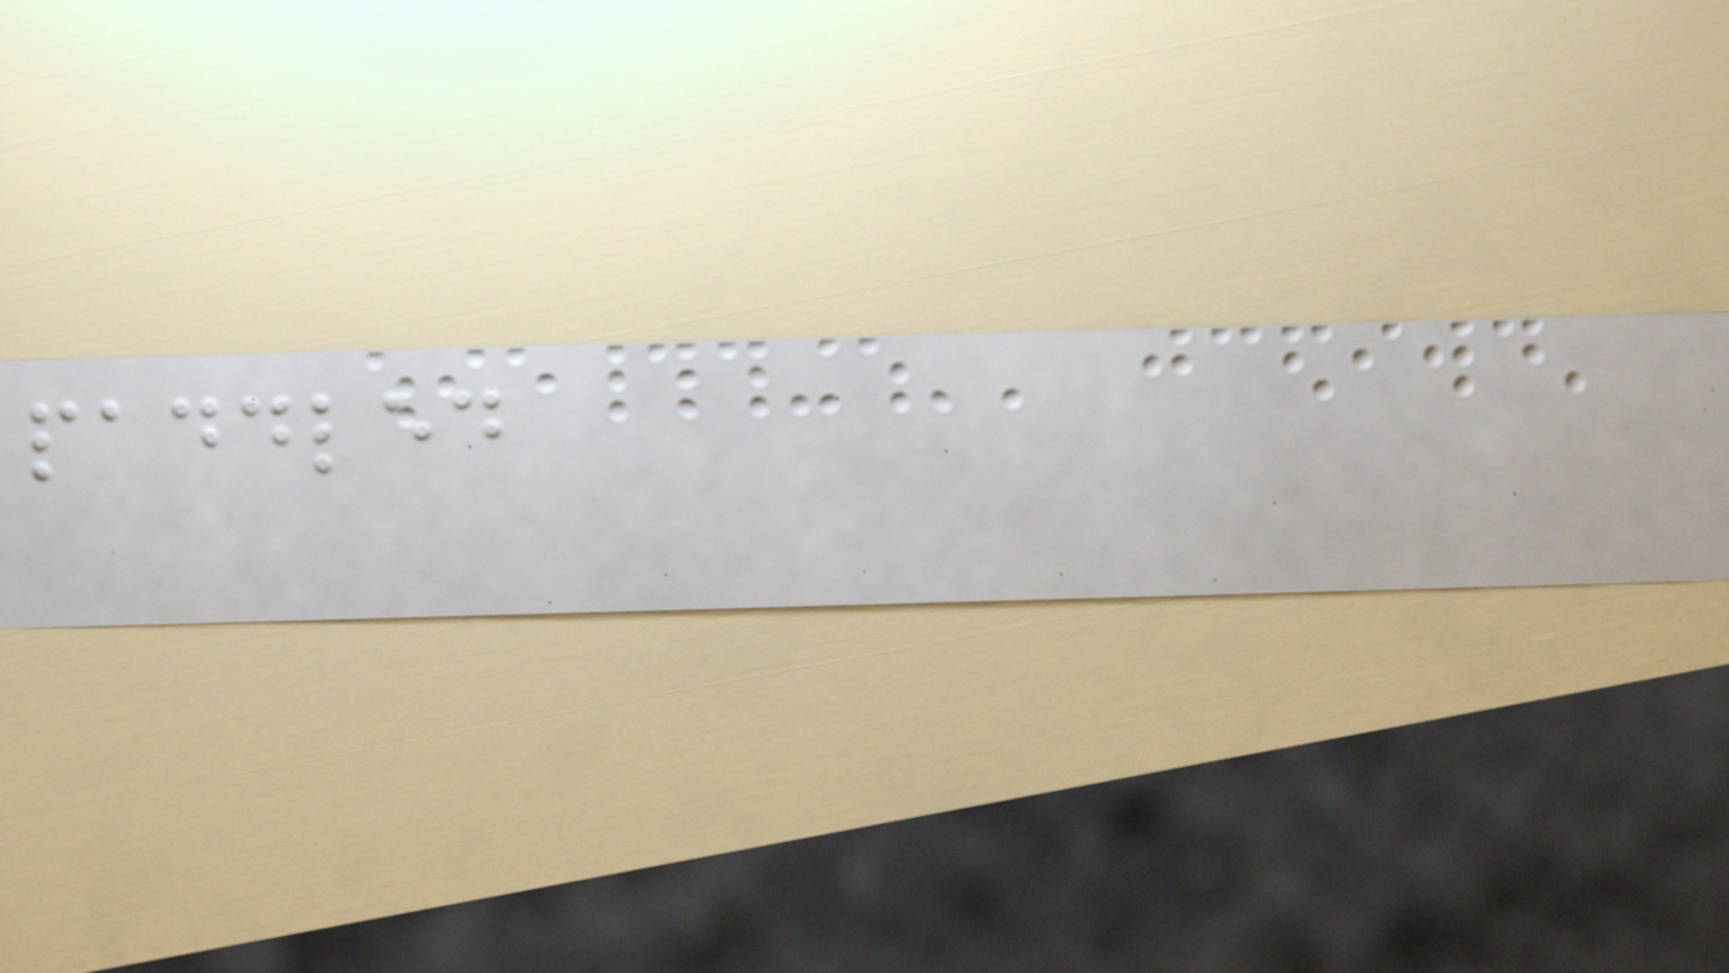paddled
